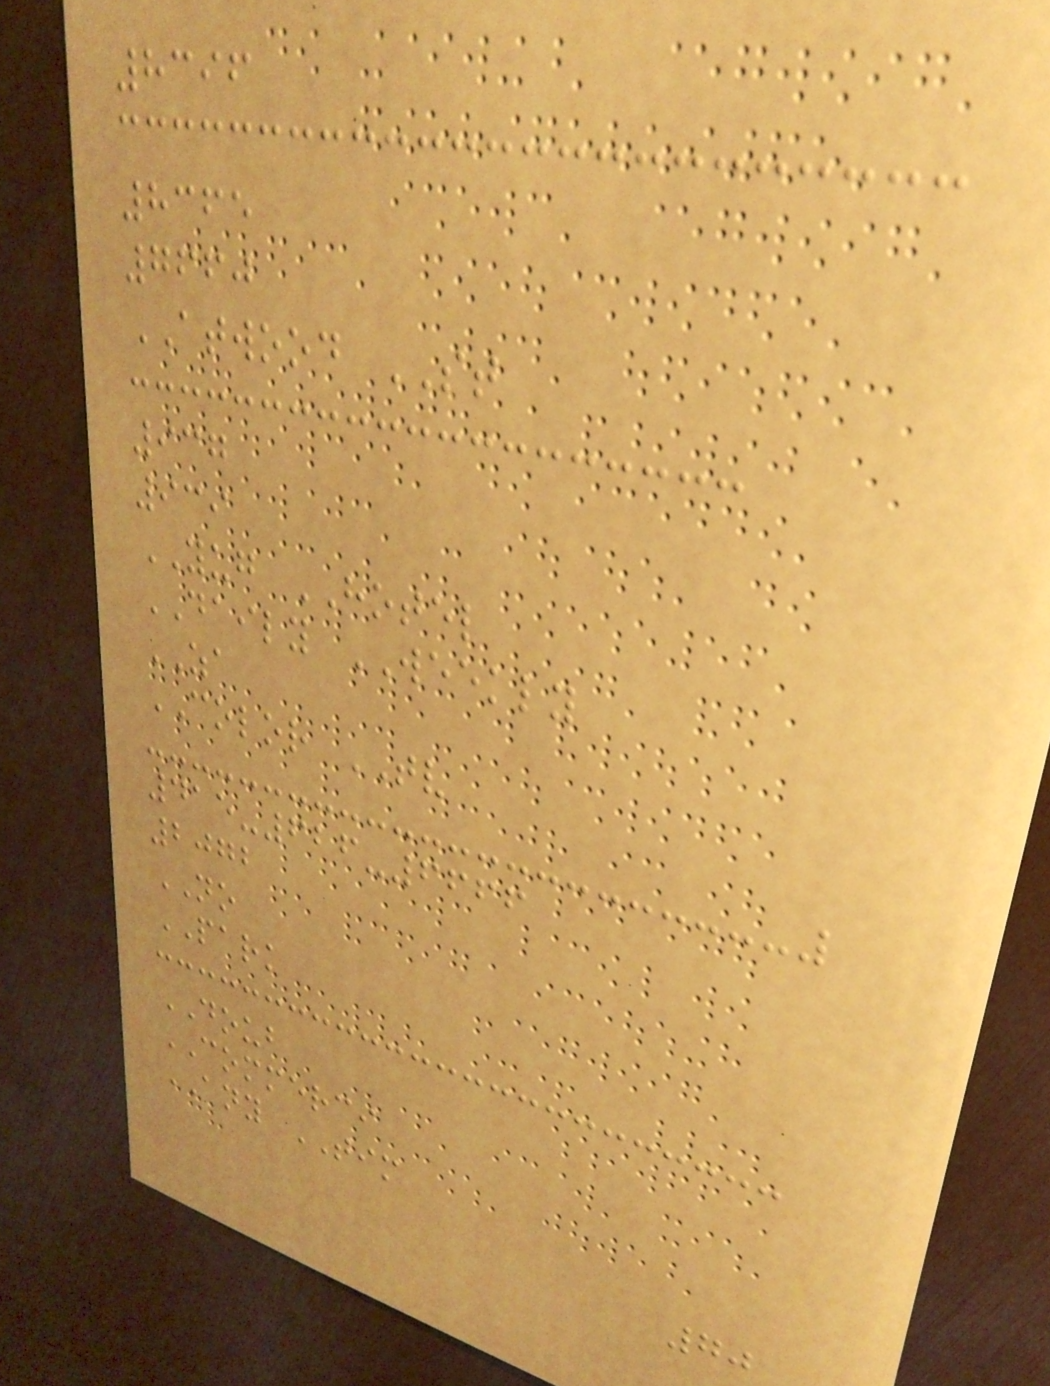8396
8365
7660
ATWOOD ST
937
939
YUG HOTEL
DAILY WEEKLY
ZA
COLOR TV
415-626-6666
2072
NO
PARK
DOUB
COMMERCI
ANY TIM
70
